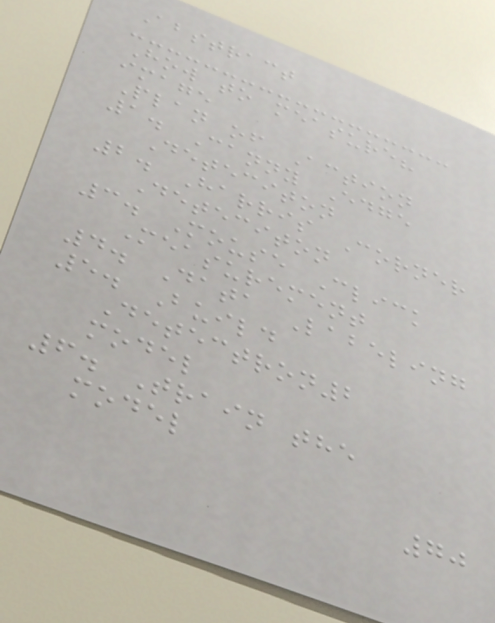Abstract
How to measure?
image
Plan of Action
1. Canny Edge
Deteciton
2. Harris Corner
Deteciton
3. Mouse Click
Measurement
4. Data Labeling
5. Build
Detectron2
model
6. Train the
model
70
